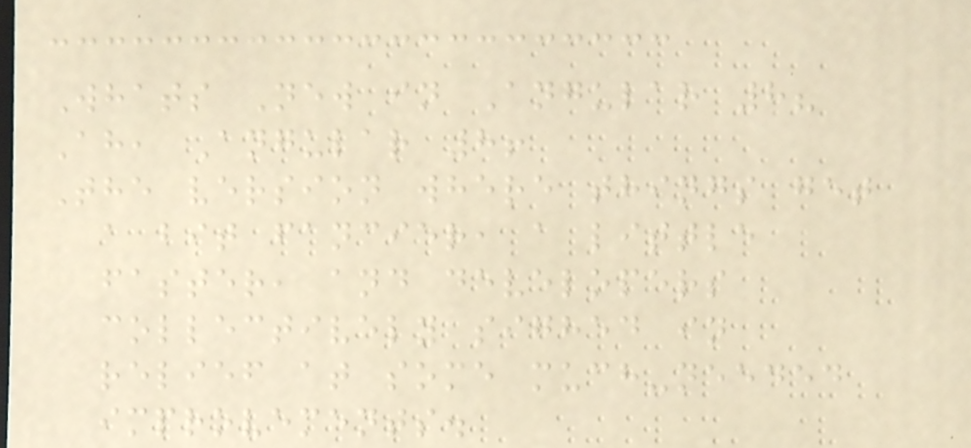Whats New in Angular 8?
Ah, Angular 8!
The version where things get
a bit fancier, a little
faster, and developers
collectively sighed in
relief at some much-needed
improvements.
